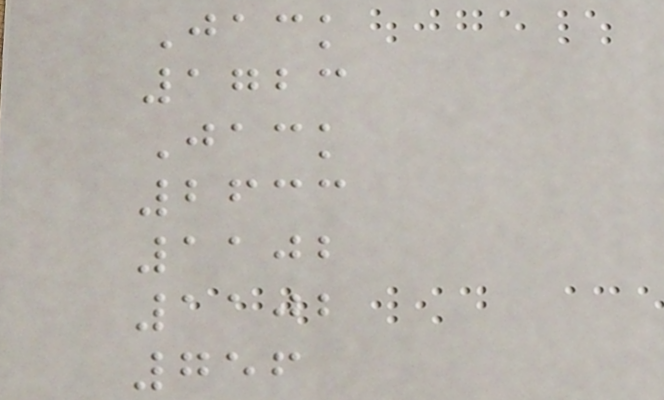Jack
1723
Jack
2633
1102
1102
756
